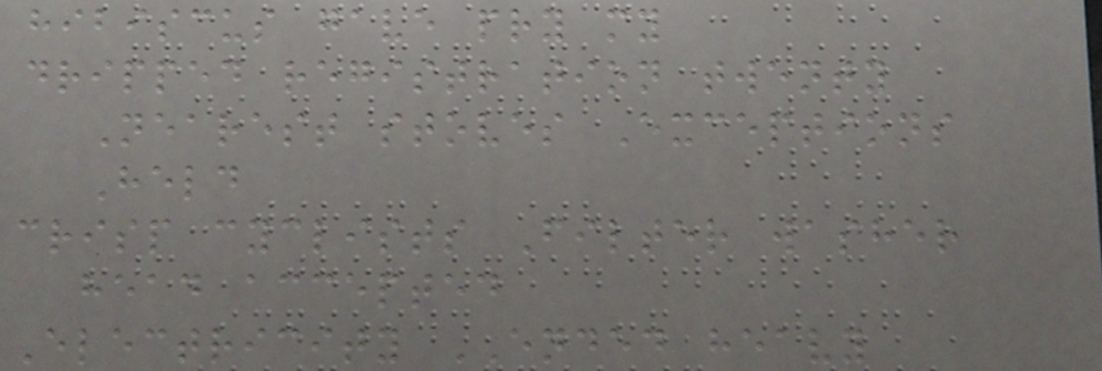hibiscus gave pry my
dripped registration twenty
Nearest stoves Exceptions
Held
crisp cyclists Filter washer
head accepted
Electricity ENDED heavy
